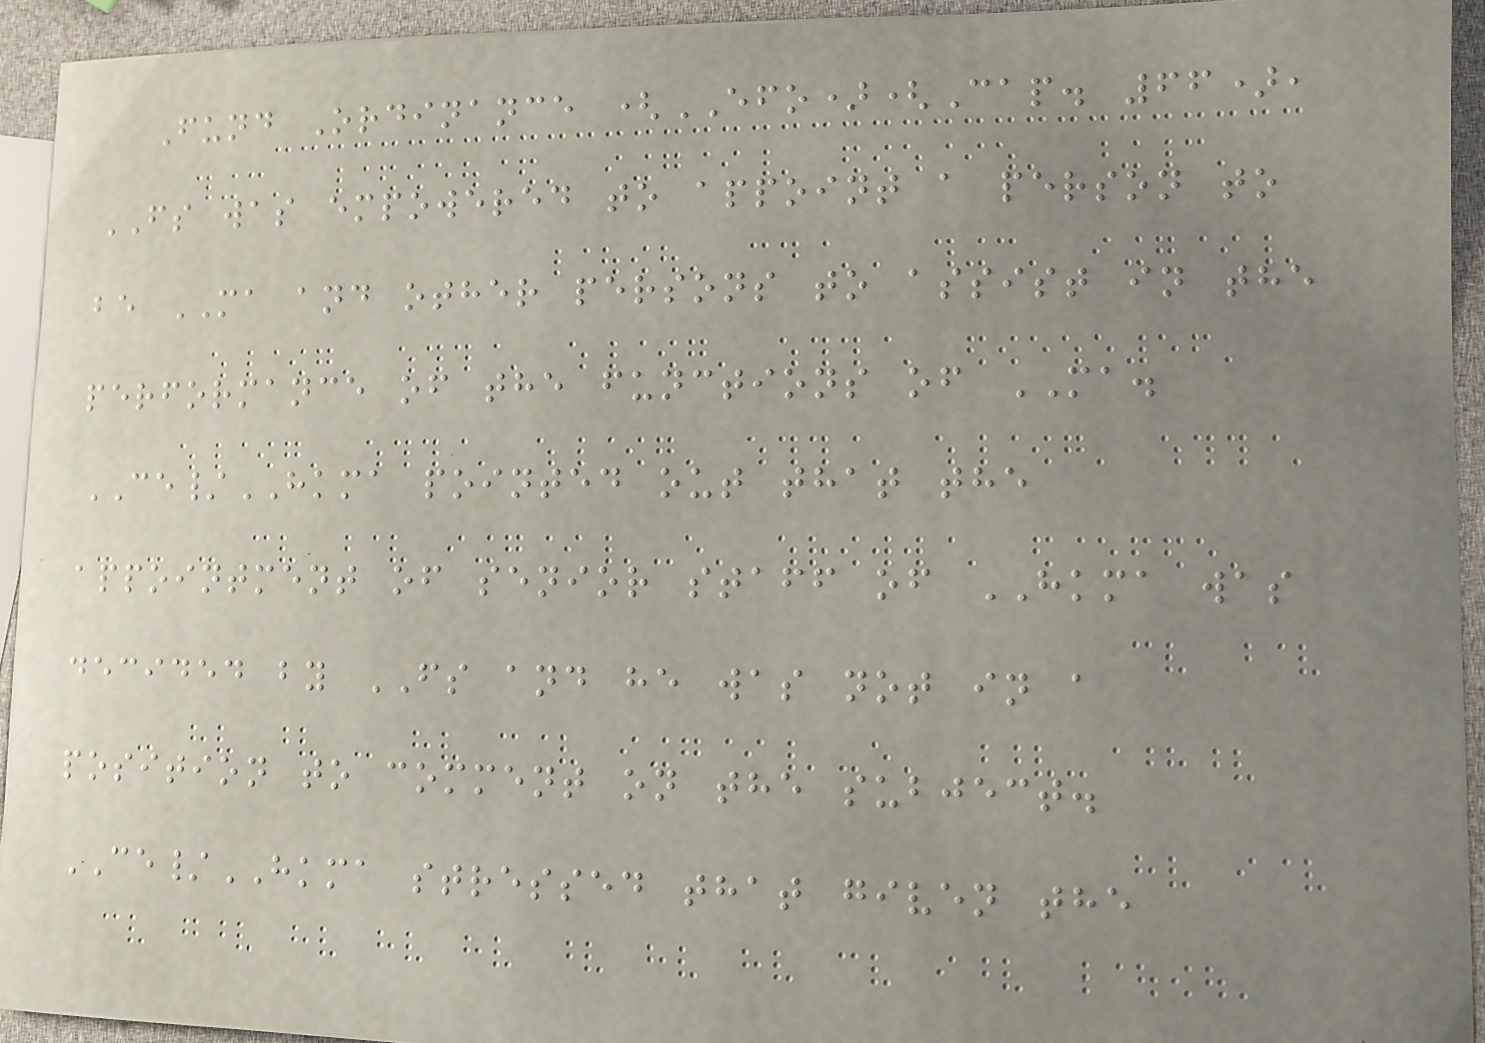Fund Ordinance (EFO)(Cap. 66),
FS was empowered to appoint a person to
be MA and other persons to assist in the
performance of the functions of MA.
CE/HKMA pointed out that the
appointment of senior staff of HKMA was
decided by FS and he was not in a
position to comment on the subject.
CE/HKMA stressed that given the
